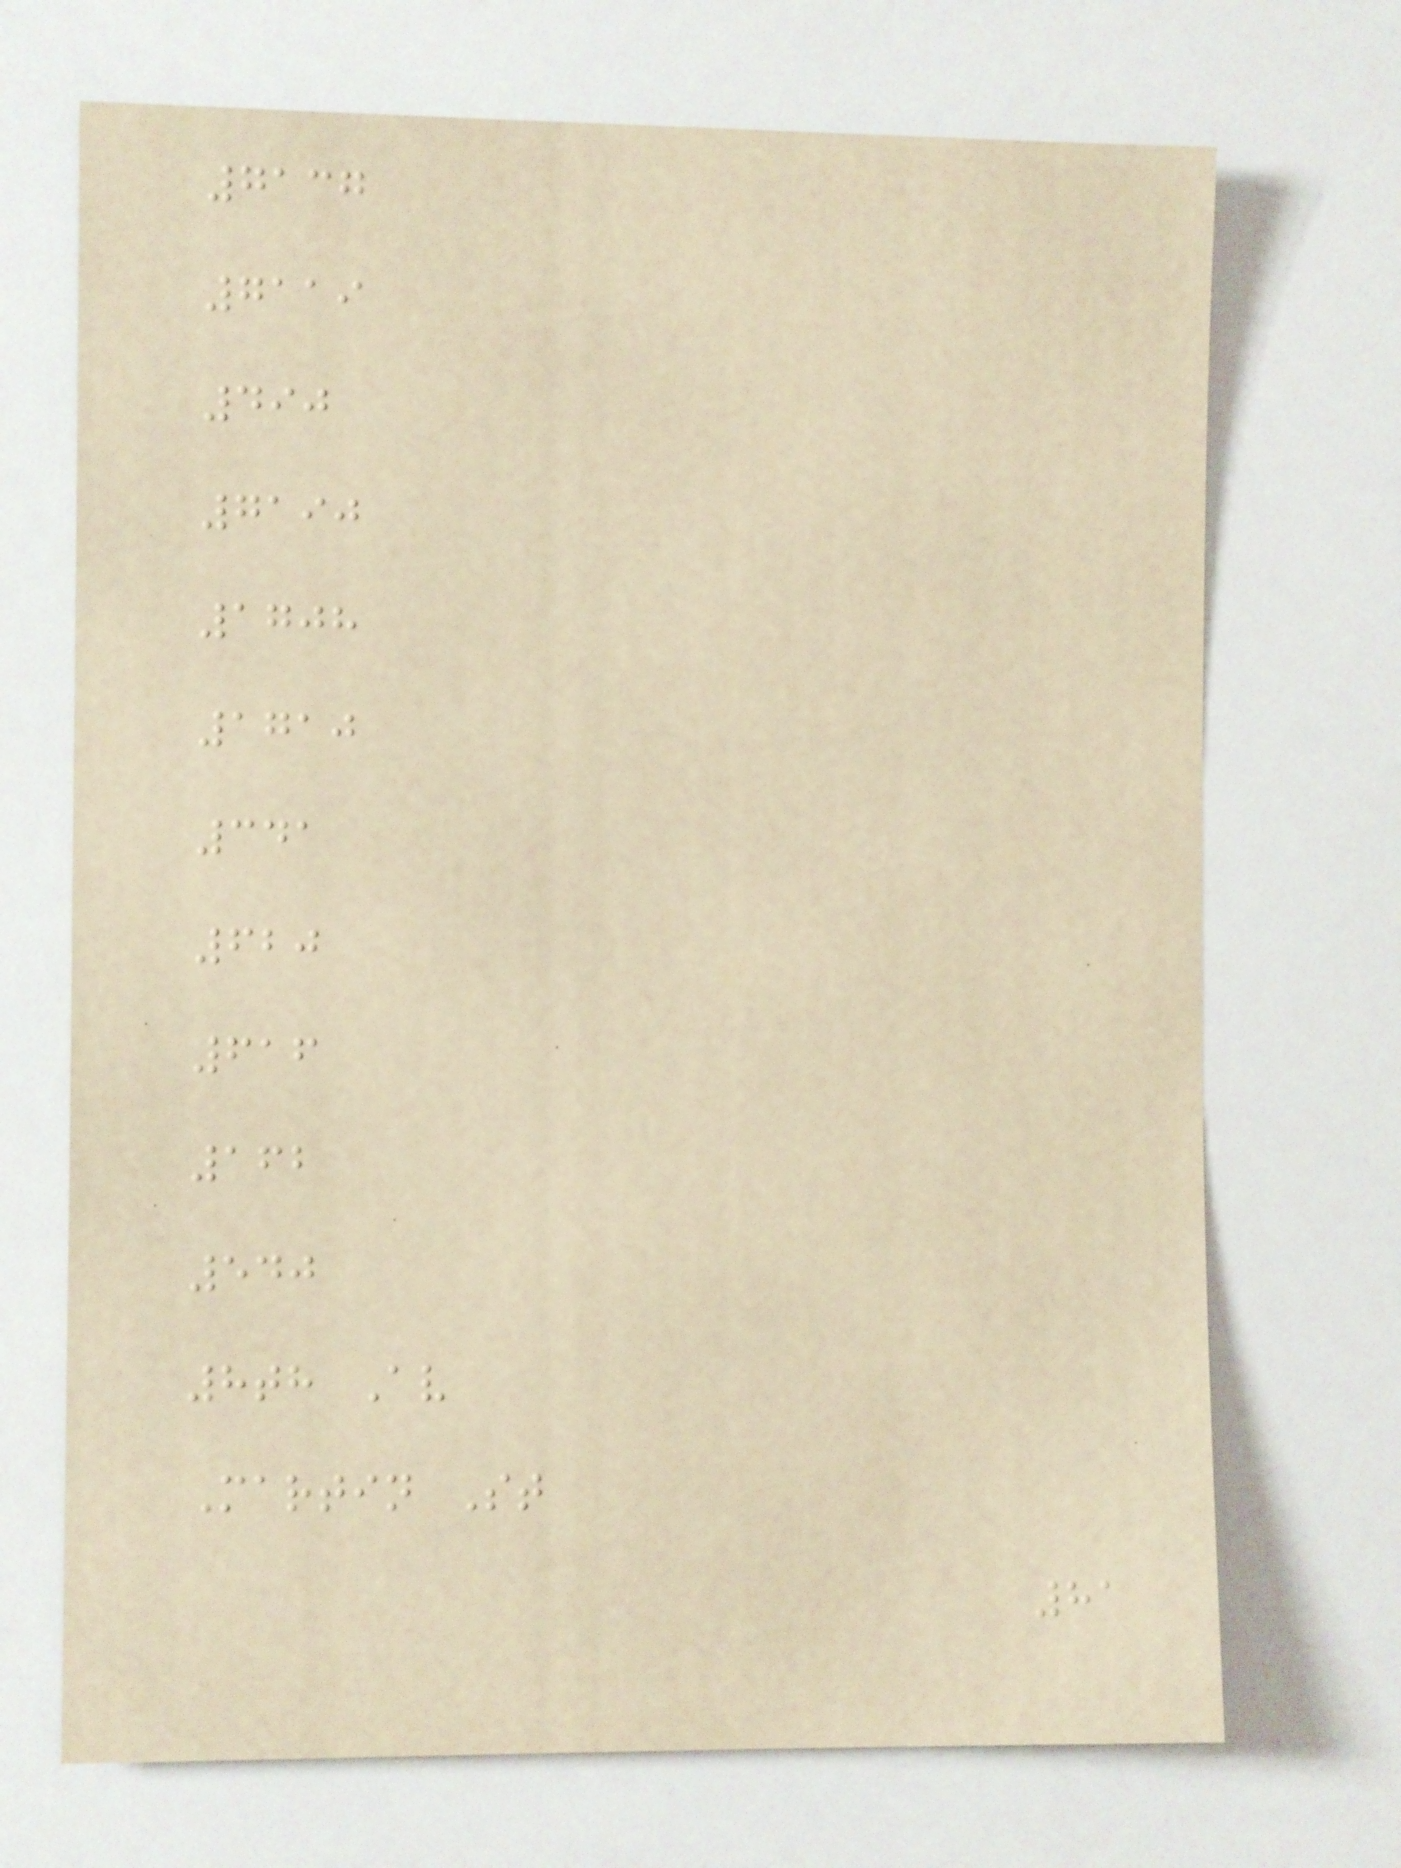7137
7119
490
7190
1708
1710
341
620
616
162
540
8th Av
Martin St
81
